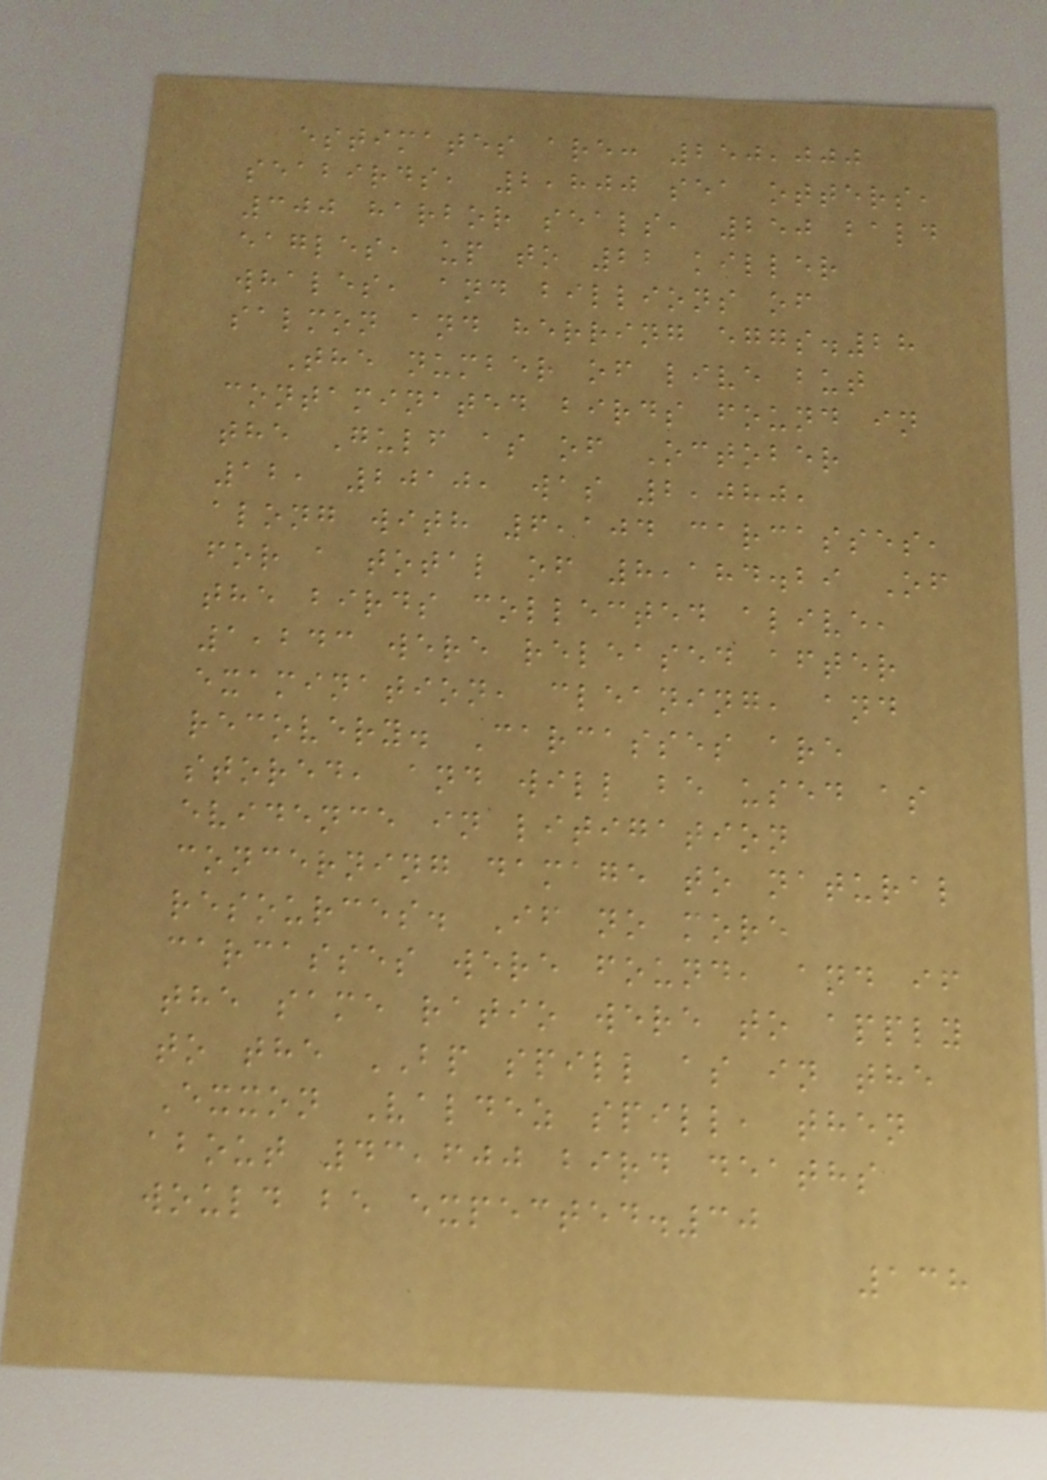estimates are: 250,000
seabirds, 2,800 sea otters,
300 harbor seals, 250 bald
eagles, up to 22 killer
whales, and billions of
salmon and herring eggs.28
The number of live but
contaminated birds found in
the Gulf as of October
12, 2010, was 2,080,
along with 6,104 carcasses,
for a total of 8,184.29 Of
the birds collected alive,
1,243 were released after
examination, cleaning, and
recovery. Carcasses are
stored, and will be used as
evidence in litigation
concerning damage to natural
resources. If no more
carcasses were found, and if
the same ratio were to apply
to the BP spill as in the
Exxon Valdez spill, then
about 43,600 bird deaths
would be expected.30
138
